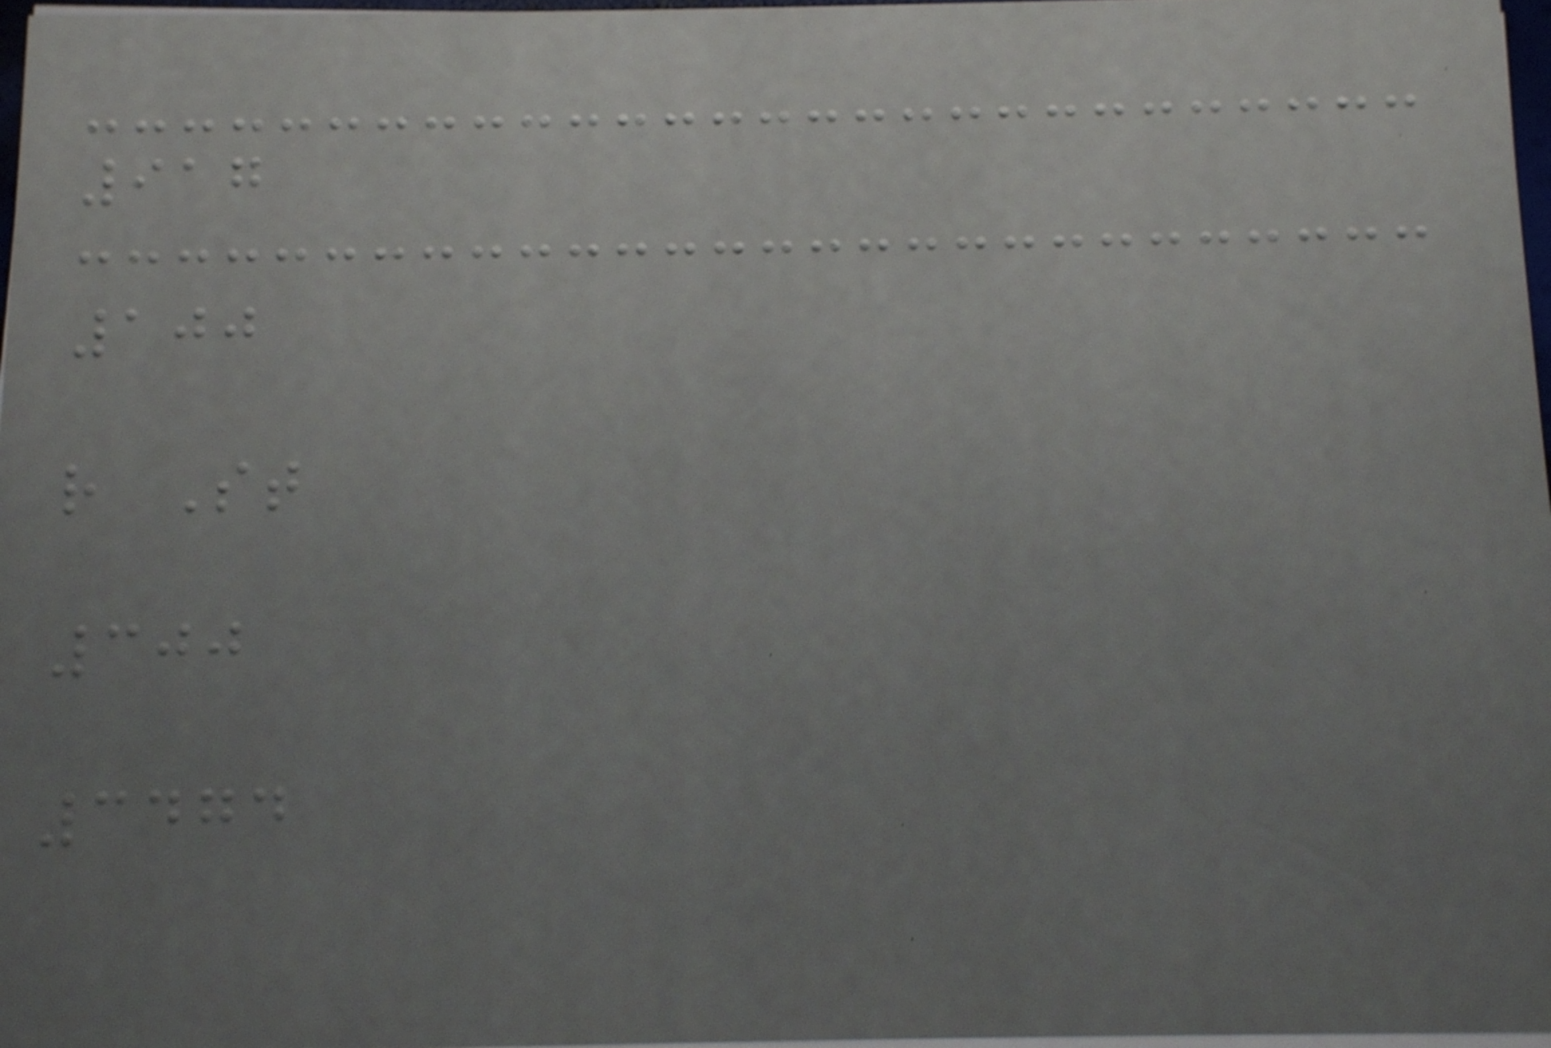917
100
r St
300
3474
